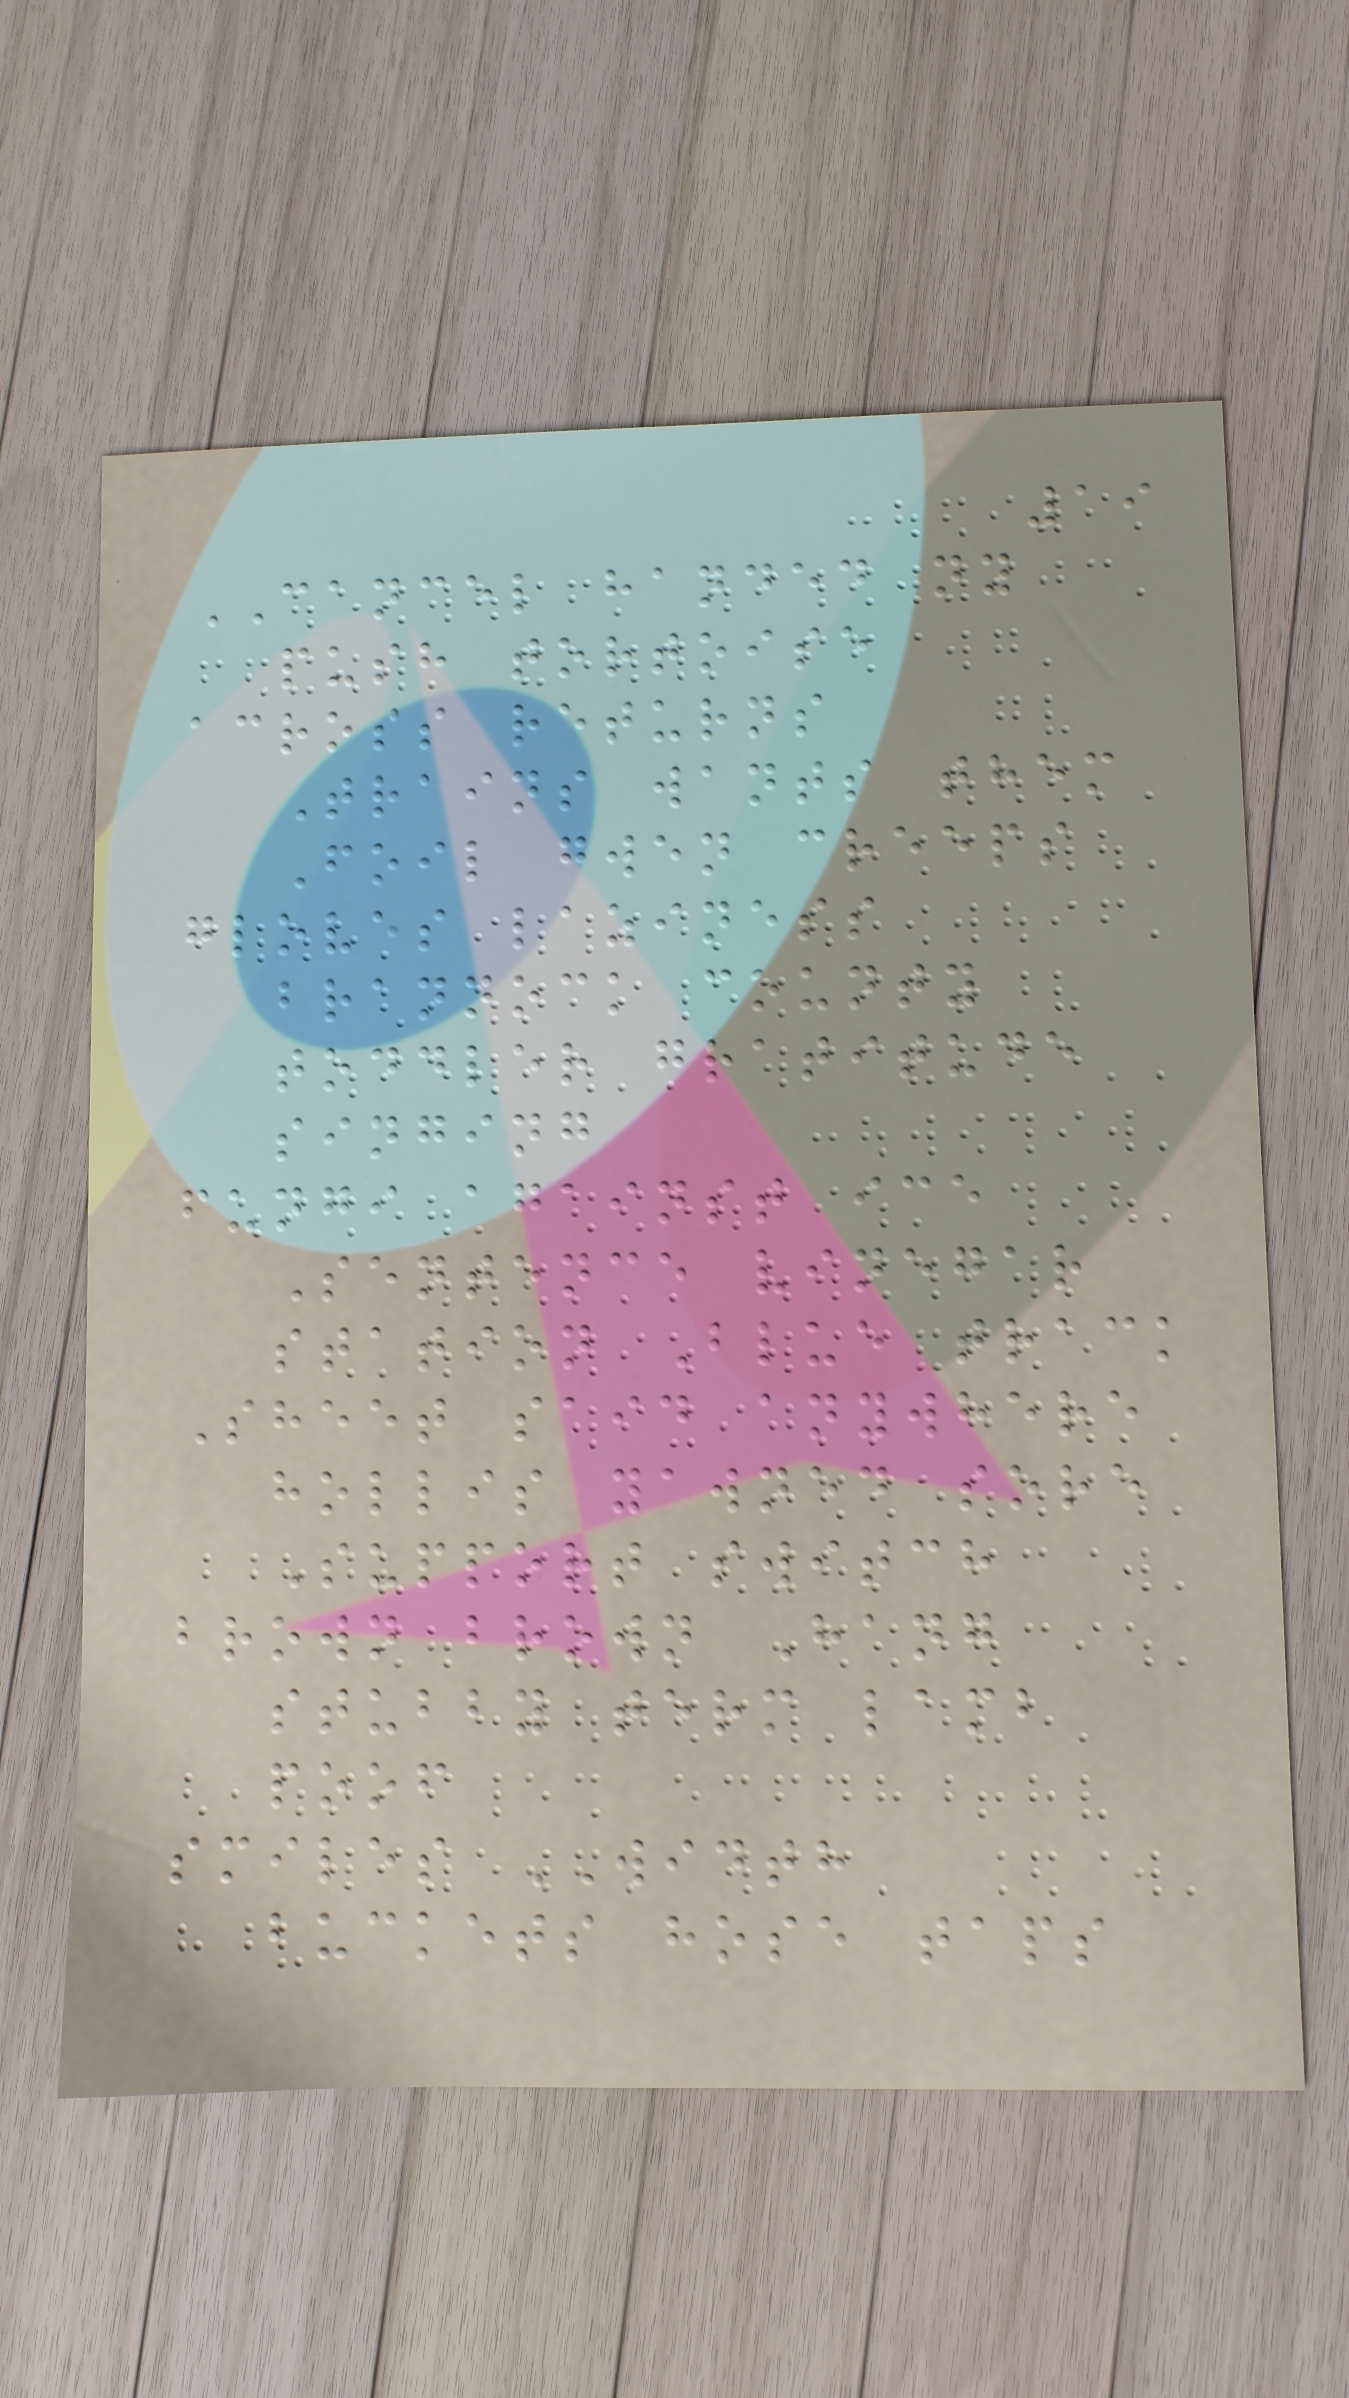19
CANCEL handed ny
push tortoise
across returns
Trains wants them
Foil gwen creeps
gloves laziness
brannock county
toddler gratitude
singing
fungi against ice
Sentence vinegar
station Blue track
Sheet said anywhere
hollis yawned sore
Support switch
brown brown Hang
stubby term lamb
poof
smiles WIDTH
buckets hose taps
